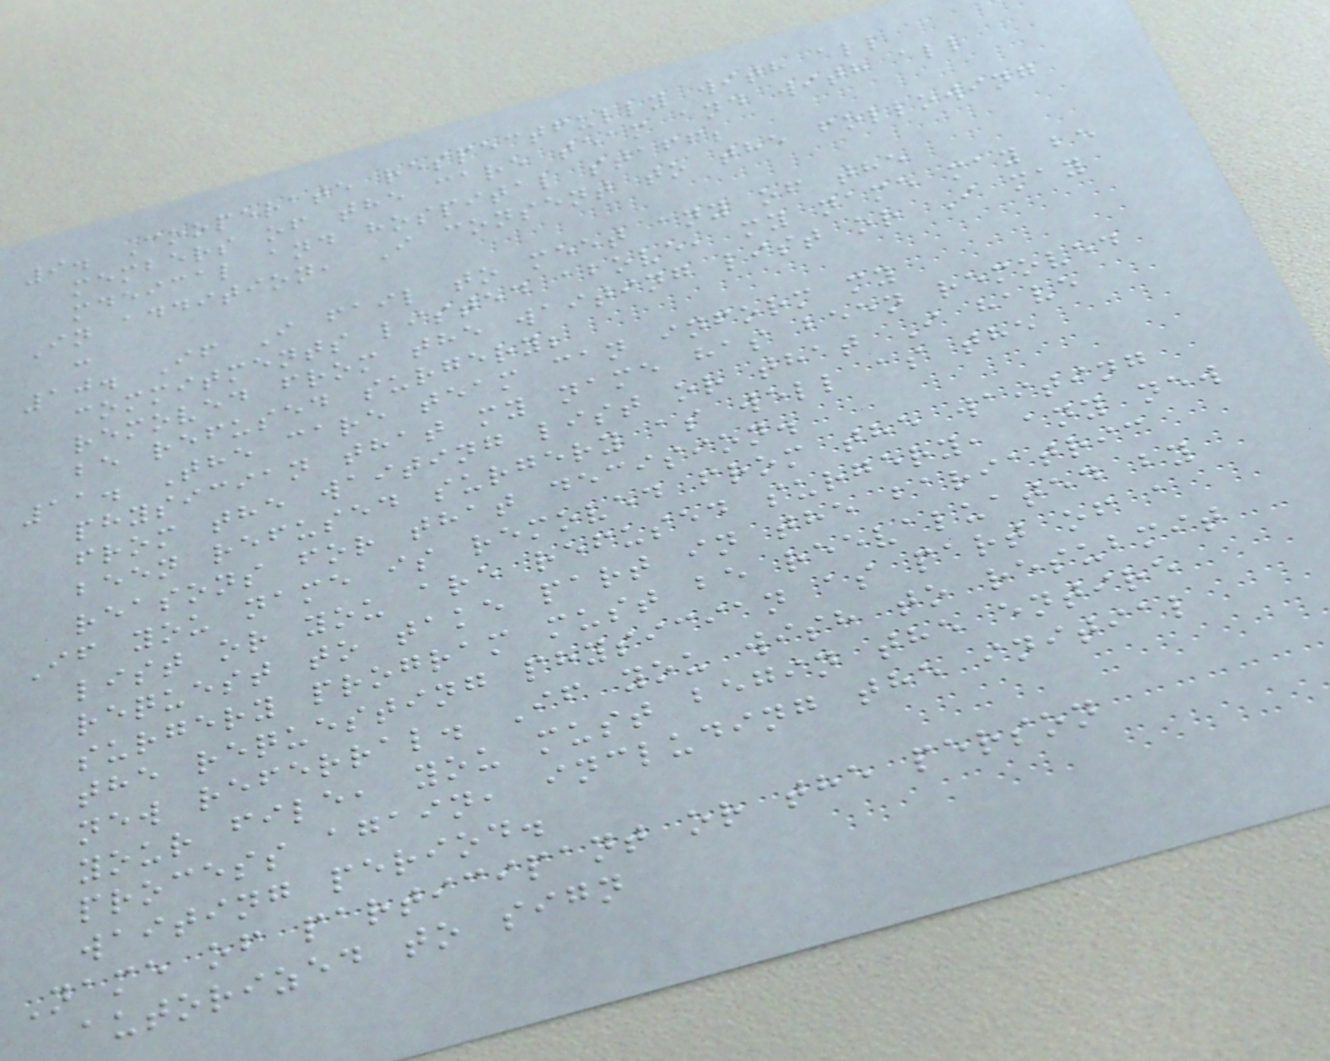9. Cooperate respectfully with all
members of the care team and with all
mdeical and hospital staff;
In addition, I consent to the following
:
10. If I fail to meet any of the
commitments listed above, my name may be
removed from the waiting list or I may
be refused surgery;
11. The care team can inform my
physician that my name has been removed
from the waiting list or that I have
been refused surgery as well as the
reasons for that decision.
If you name is removed from the waiting
list or you are refused surgery, any new
request to take part in the bariatric
surgery program must be reevaluated by
the requesting physician as part of a
new referral. If you wish to resubmit
your file, you must begin the entire
process again, including the initial
waiting period.
Name of participant or the person
autorized to sign
